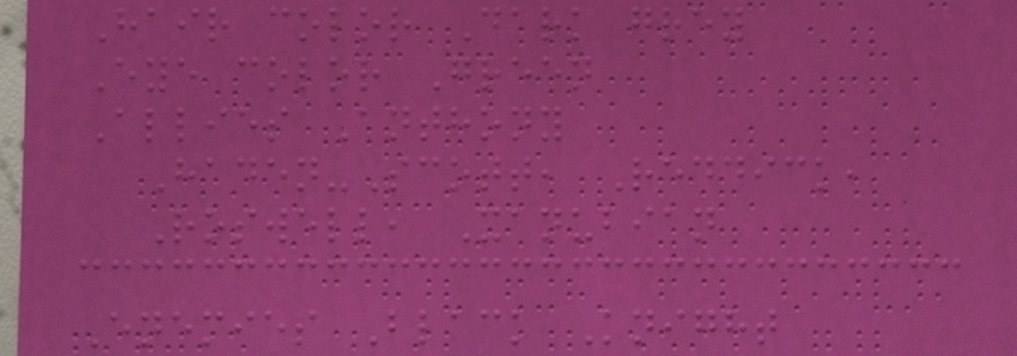Hair color Dark grey
Eye color Green
Allies Anthony
Haden-Scott, Reddick,
Roswell, Xanubian
Enemies Black Knight
